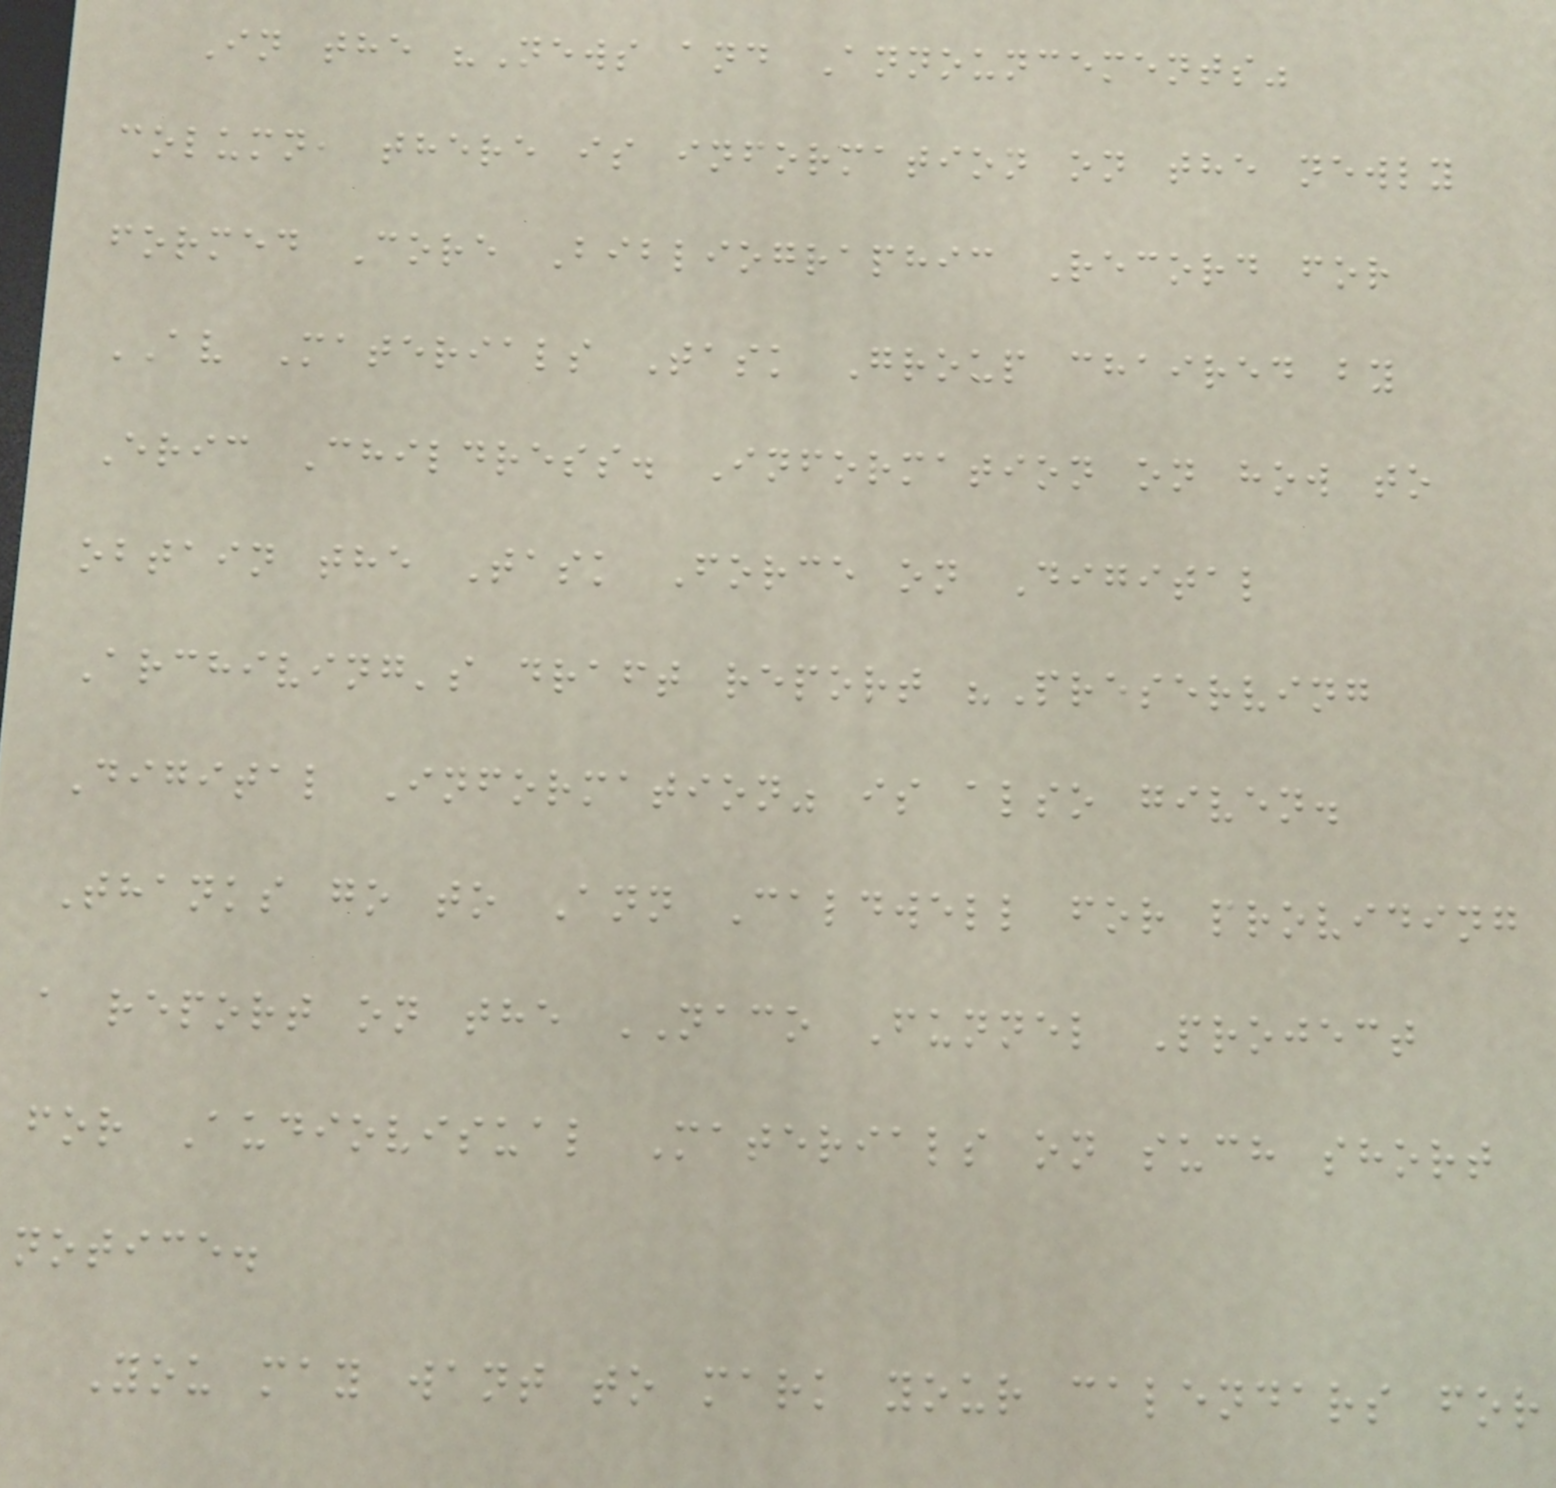In the "News and Announcements"
column, there is information on the newly
formed Core Bibliographic Record for
AV Materials Task Group chaired by
Eric Childress. Information on how to
obtain the Task Force on Digital
Archiving's draft report "Preserving
Digital Information" is also given.
Thanks go to Ann Caldwell for providing
a report on the NACO Funnel Project
for Audiovisual Materials on such short
notice.
You may want to mark your calendars for
